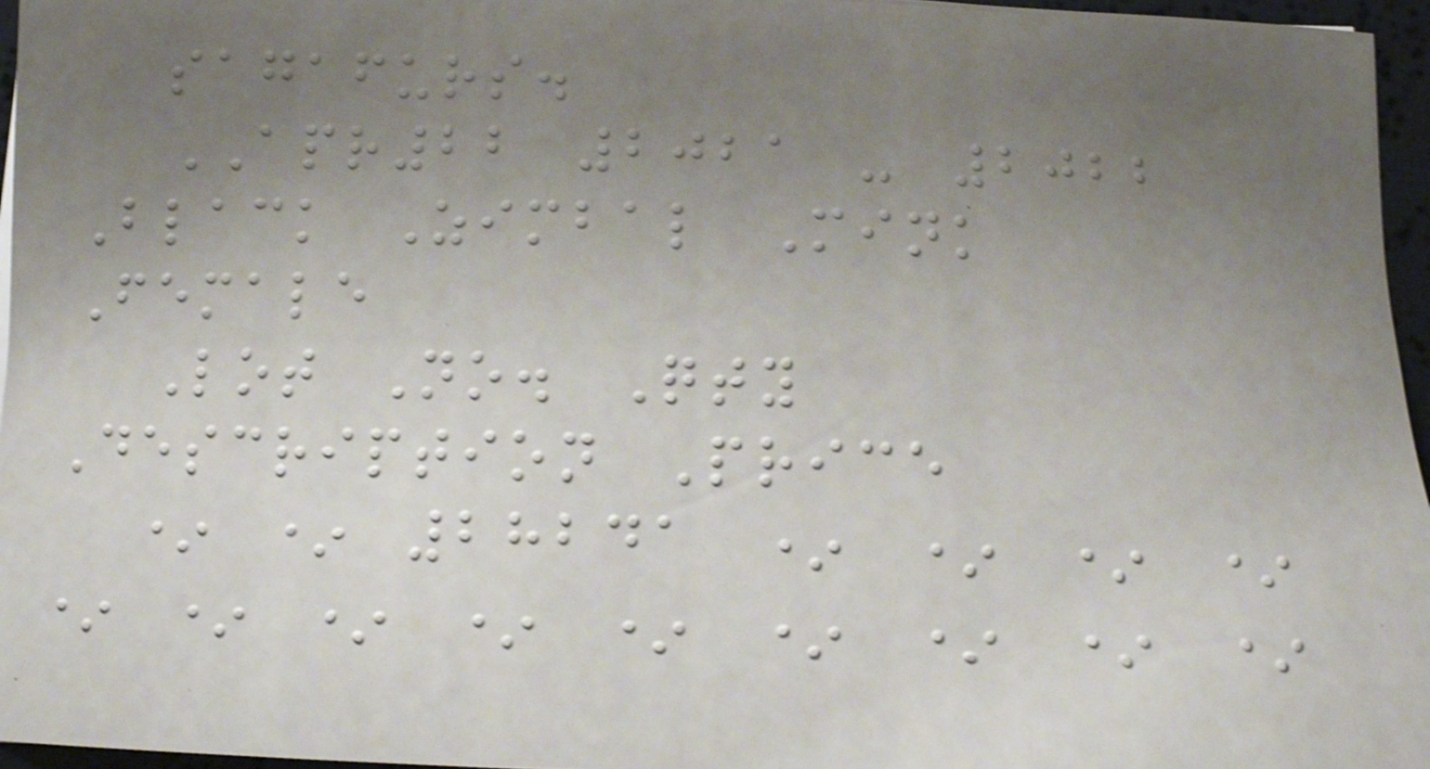sagafurs.
APR22 2021 - 2022
Black Zimbal Mink
Female
Lot No. Qty
Description Price
* * 28241 * * * *
* * * * * * * * *
